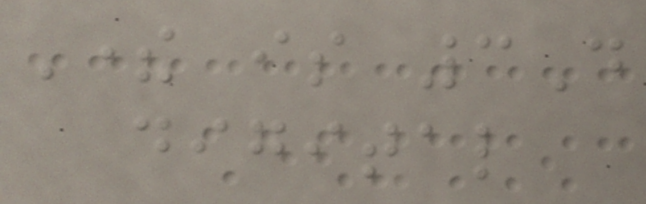There is 3D
digital
